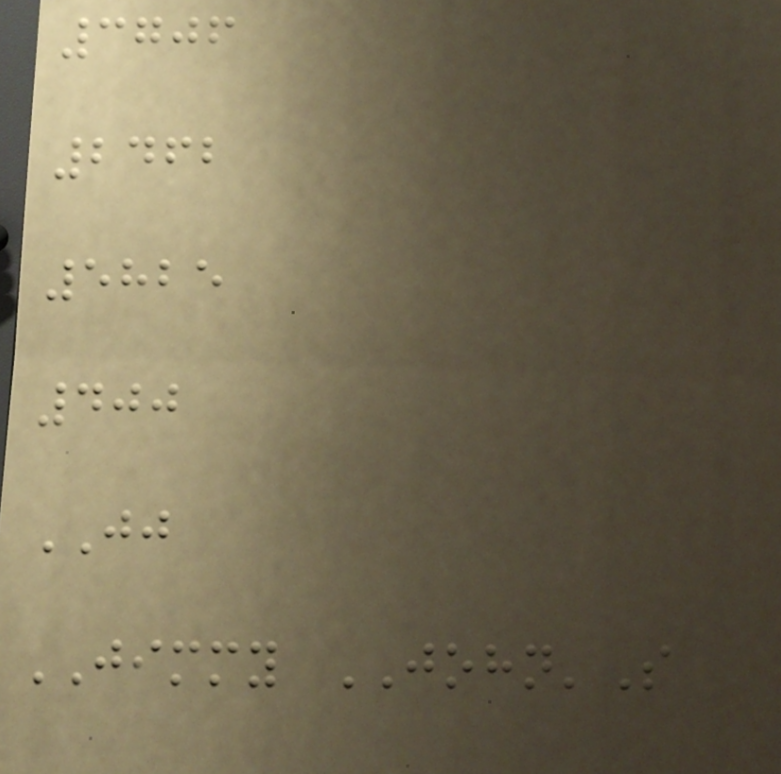3706
2462
5825
400
JJ
JIMMY JOHN'S
